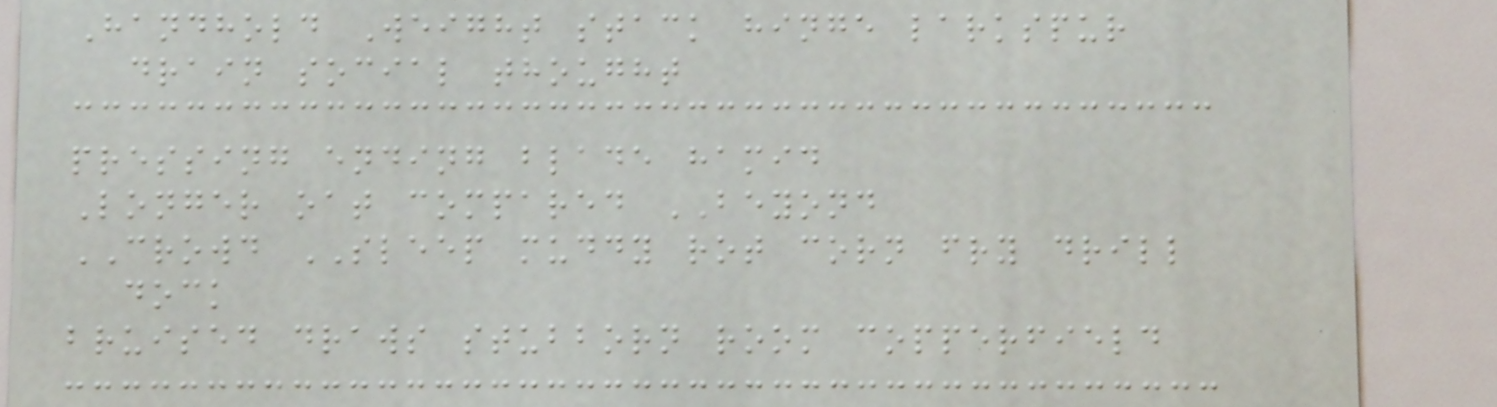Handhold Weight stack hinge larkspur
drain social thought
pressing ending blade hamid
Longer oat compared BEYOND
CROWD SLEEP muddy rot corn fry drill
dock
bruised draws stubborn room copperfield
